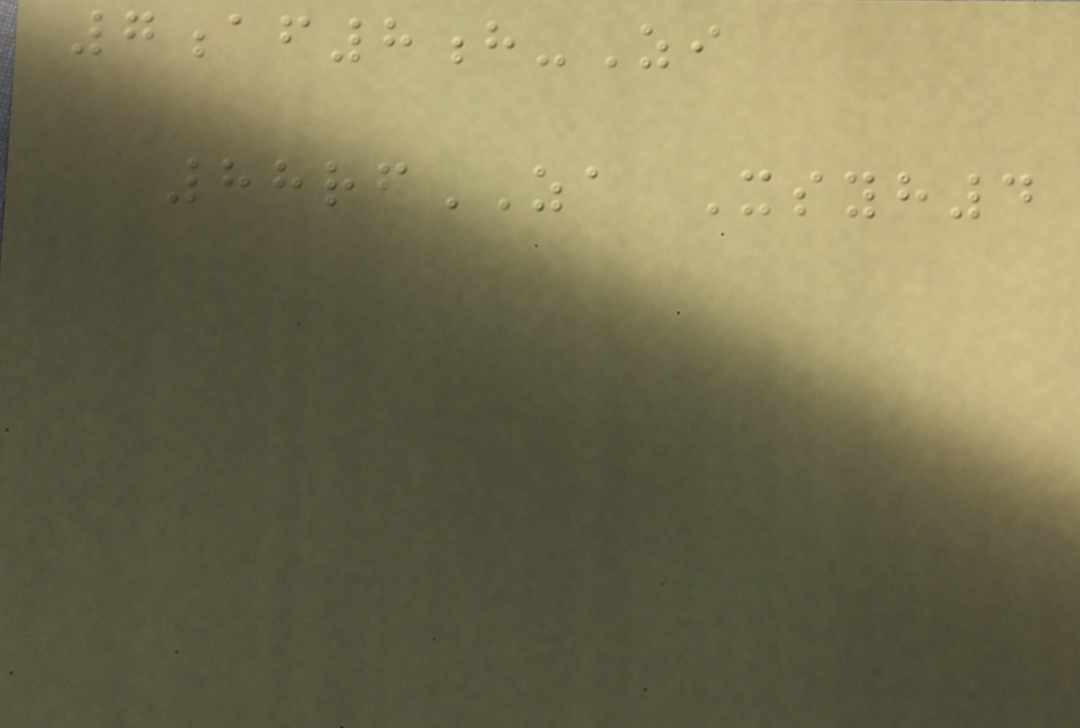7af8h-Zi
88rfZA Xsyh4
